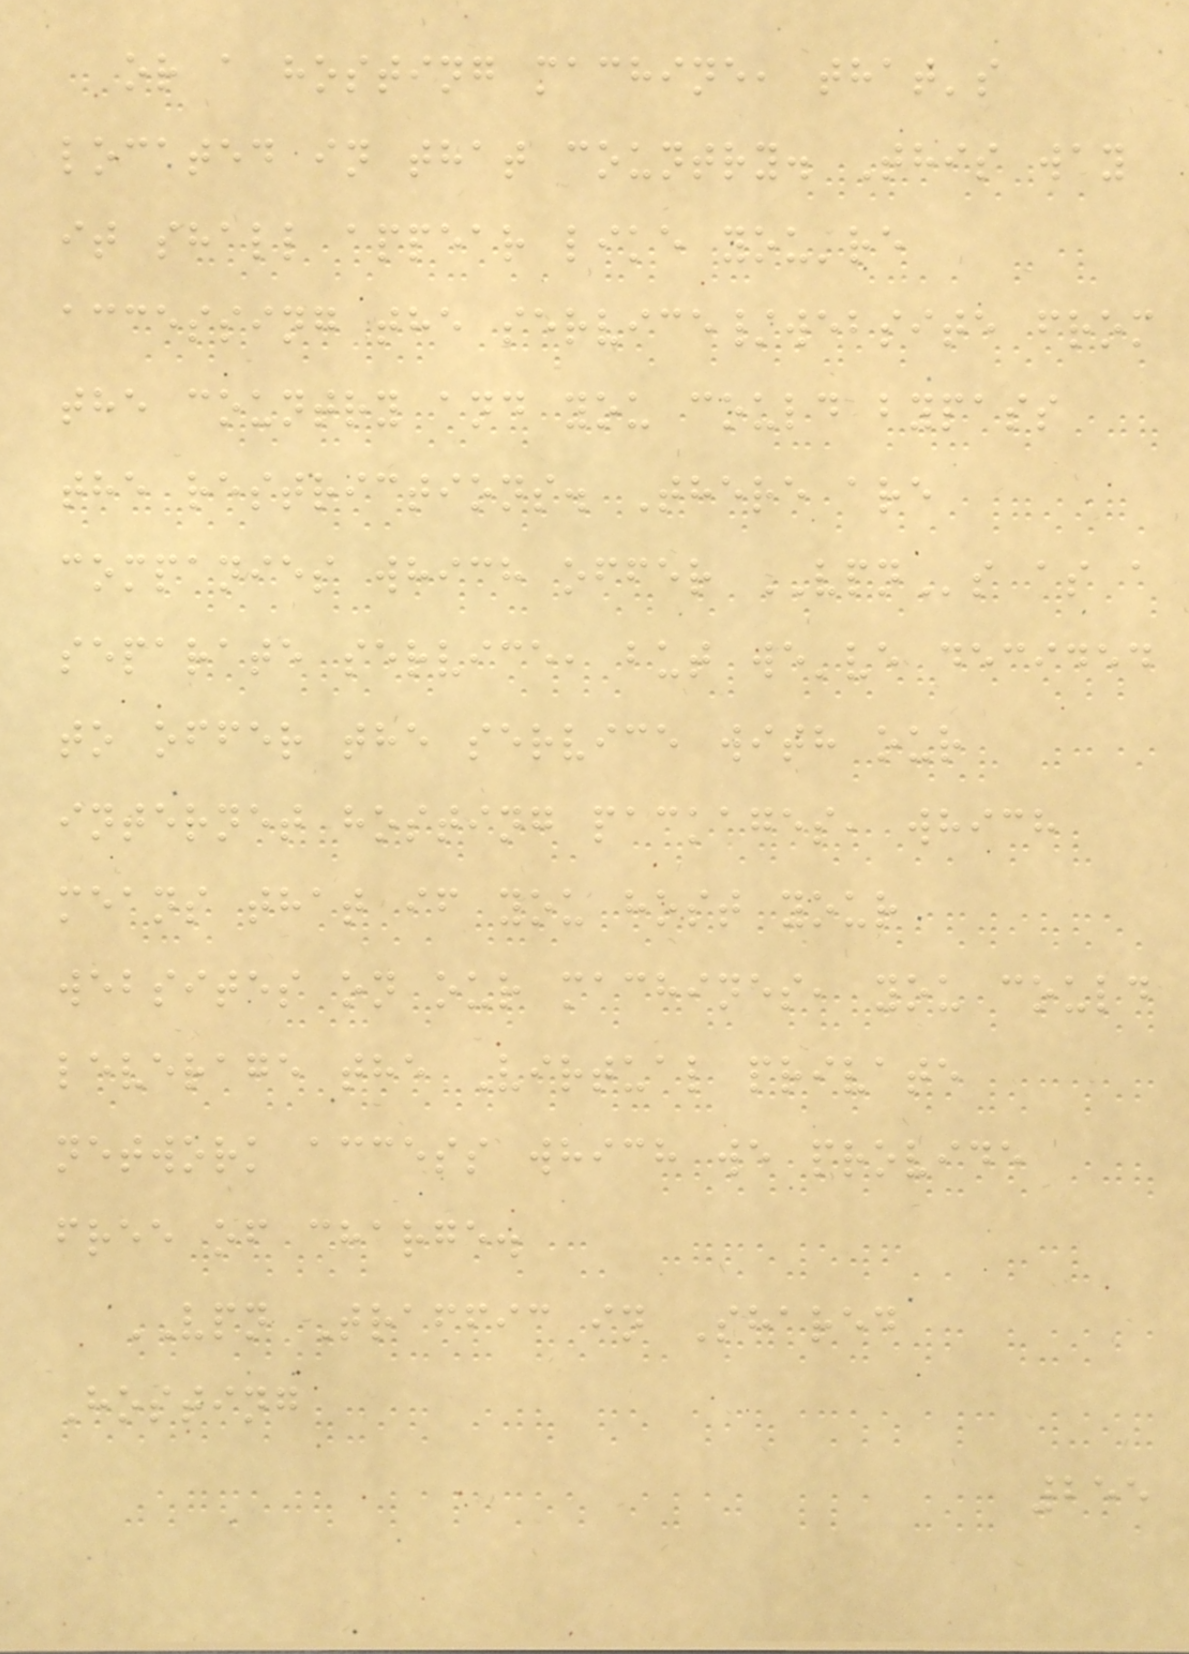or a hosting machine, that's
located in that country. This way
it shall appear like you're
accessing the service/website from
the country and you could bypass
the restrictions. There are
companies which offer VPNs as a
separate service, but we've decided
to offer the service with our
internet hosting packages, which
means that if you host your
websites on our machines, you could
leverage the Virtual private
network access which we provide
free of charge.
VPN Traffic in Shared
Hosting
255
